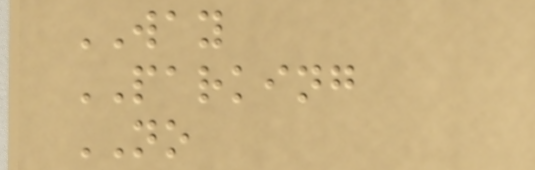WAY
PARKING
NO
